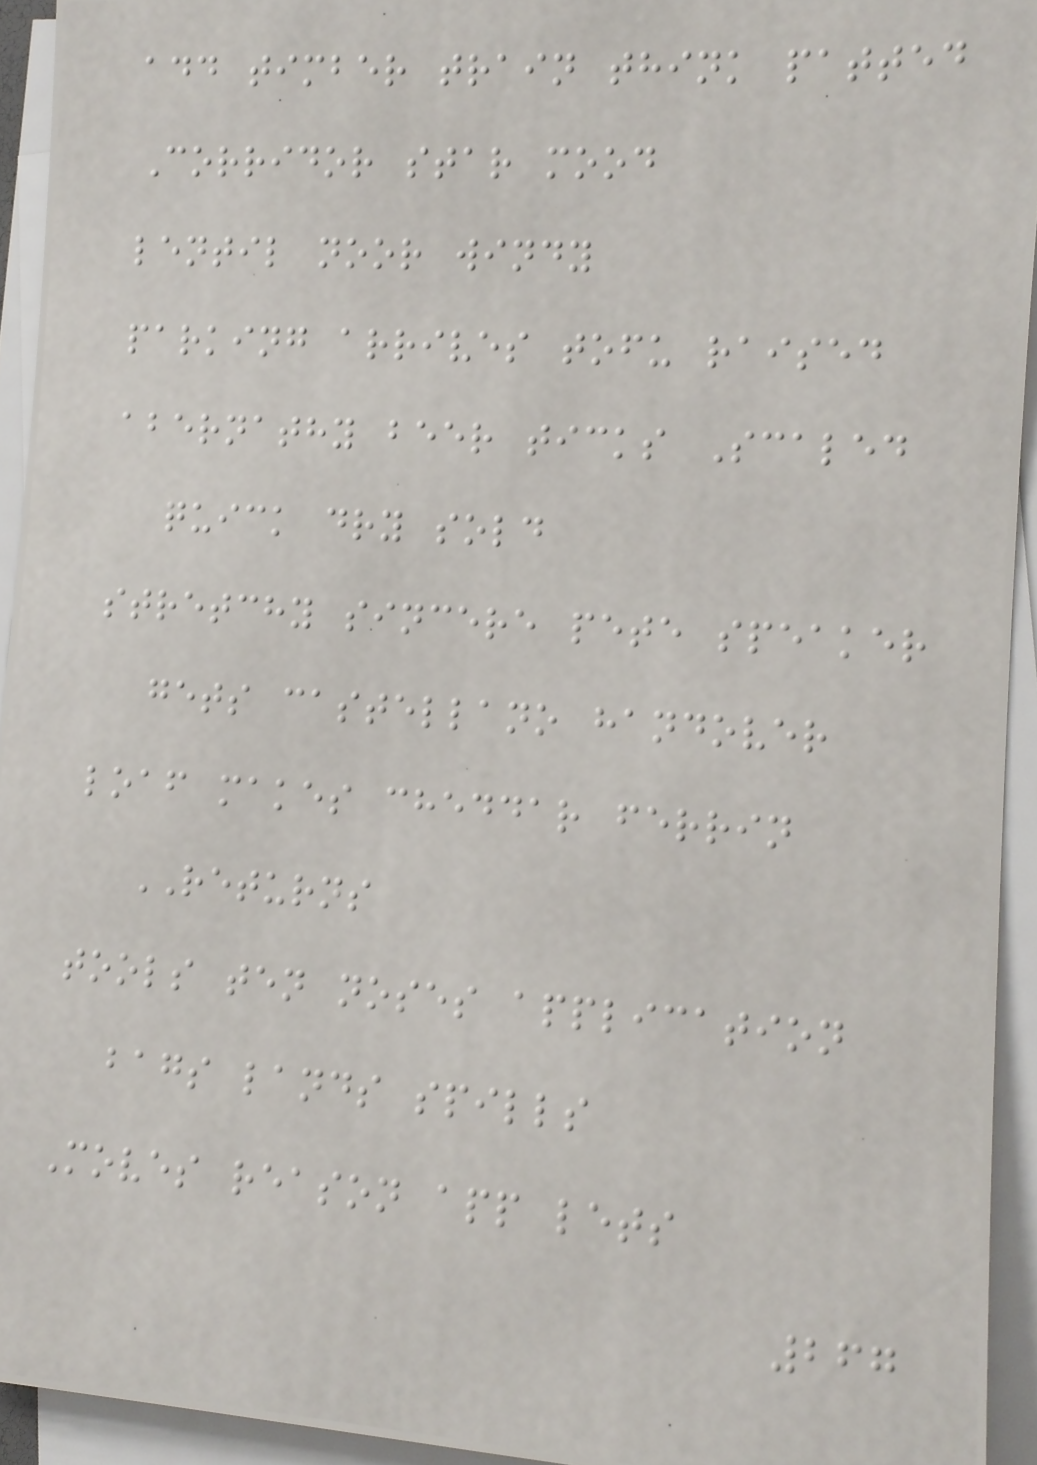add timber train think patted
Corridor star mood
lentil noor windy
parking arrives tofu raised
abernathy beer ticks Scaled
quick dry sold
stretchy sincere pete speaker
gets castellano handover
loaf makes cheddar ferrin
RETURNS
tools ten noses application
bags lands spills
Moves reason app lets
267
